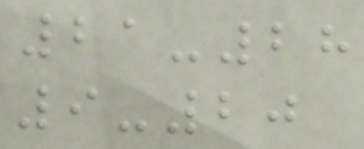21-28
9-20
